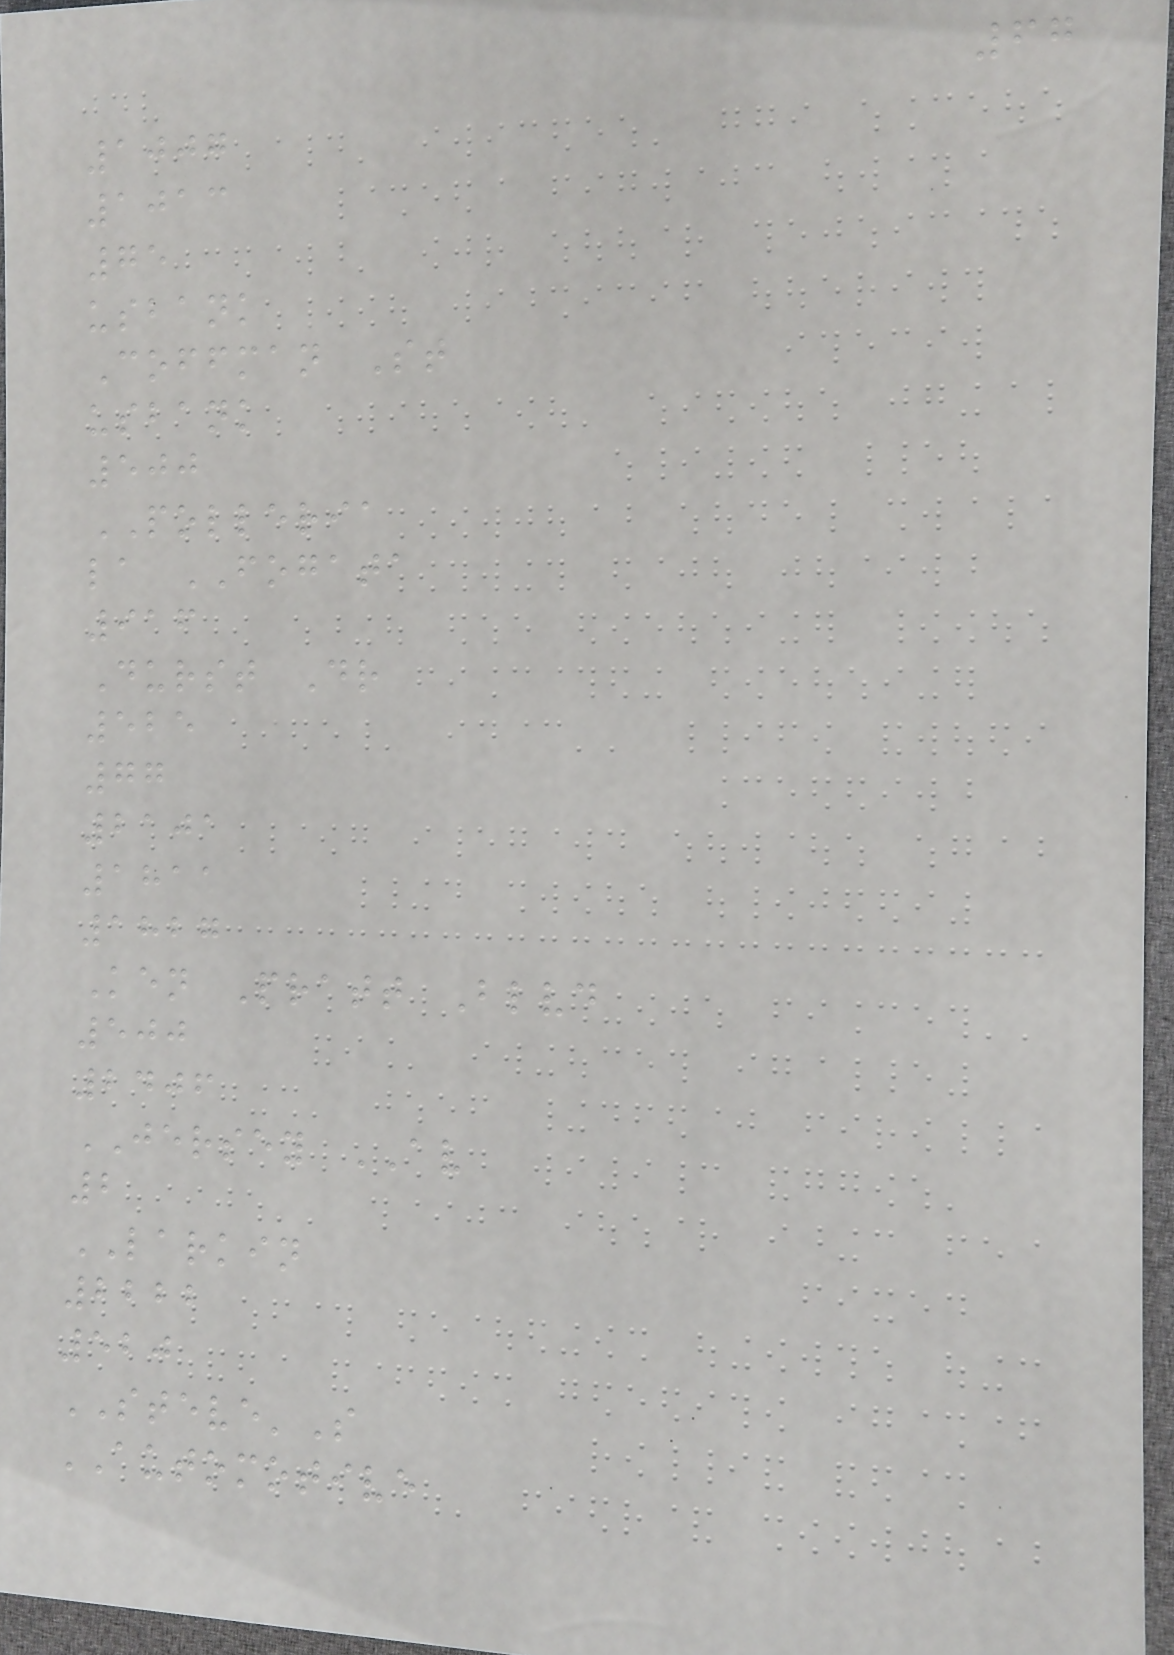67
1007
1013
75
usbank
Coffman St
usbank
500
POLLERIA
la FOGATA
916
Durst Dr
525
77
2101
1811
1827
Ken Pratt Blvd
500
2406
JERSEY AV
2
LARKIN
2222
520
STEVE'S
AUTOMOTIVE
